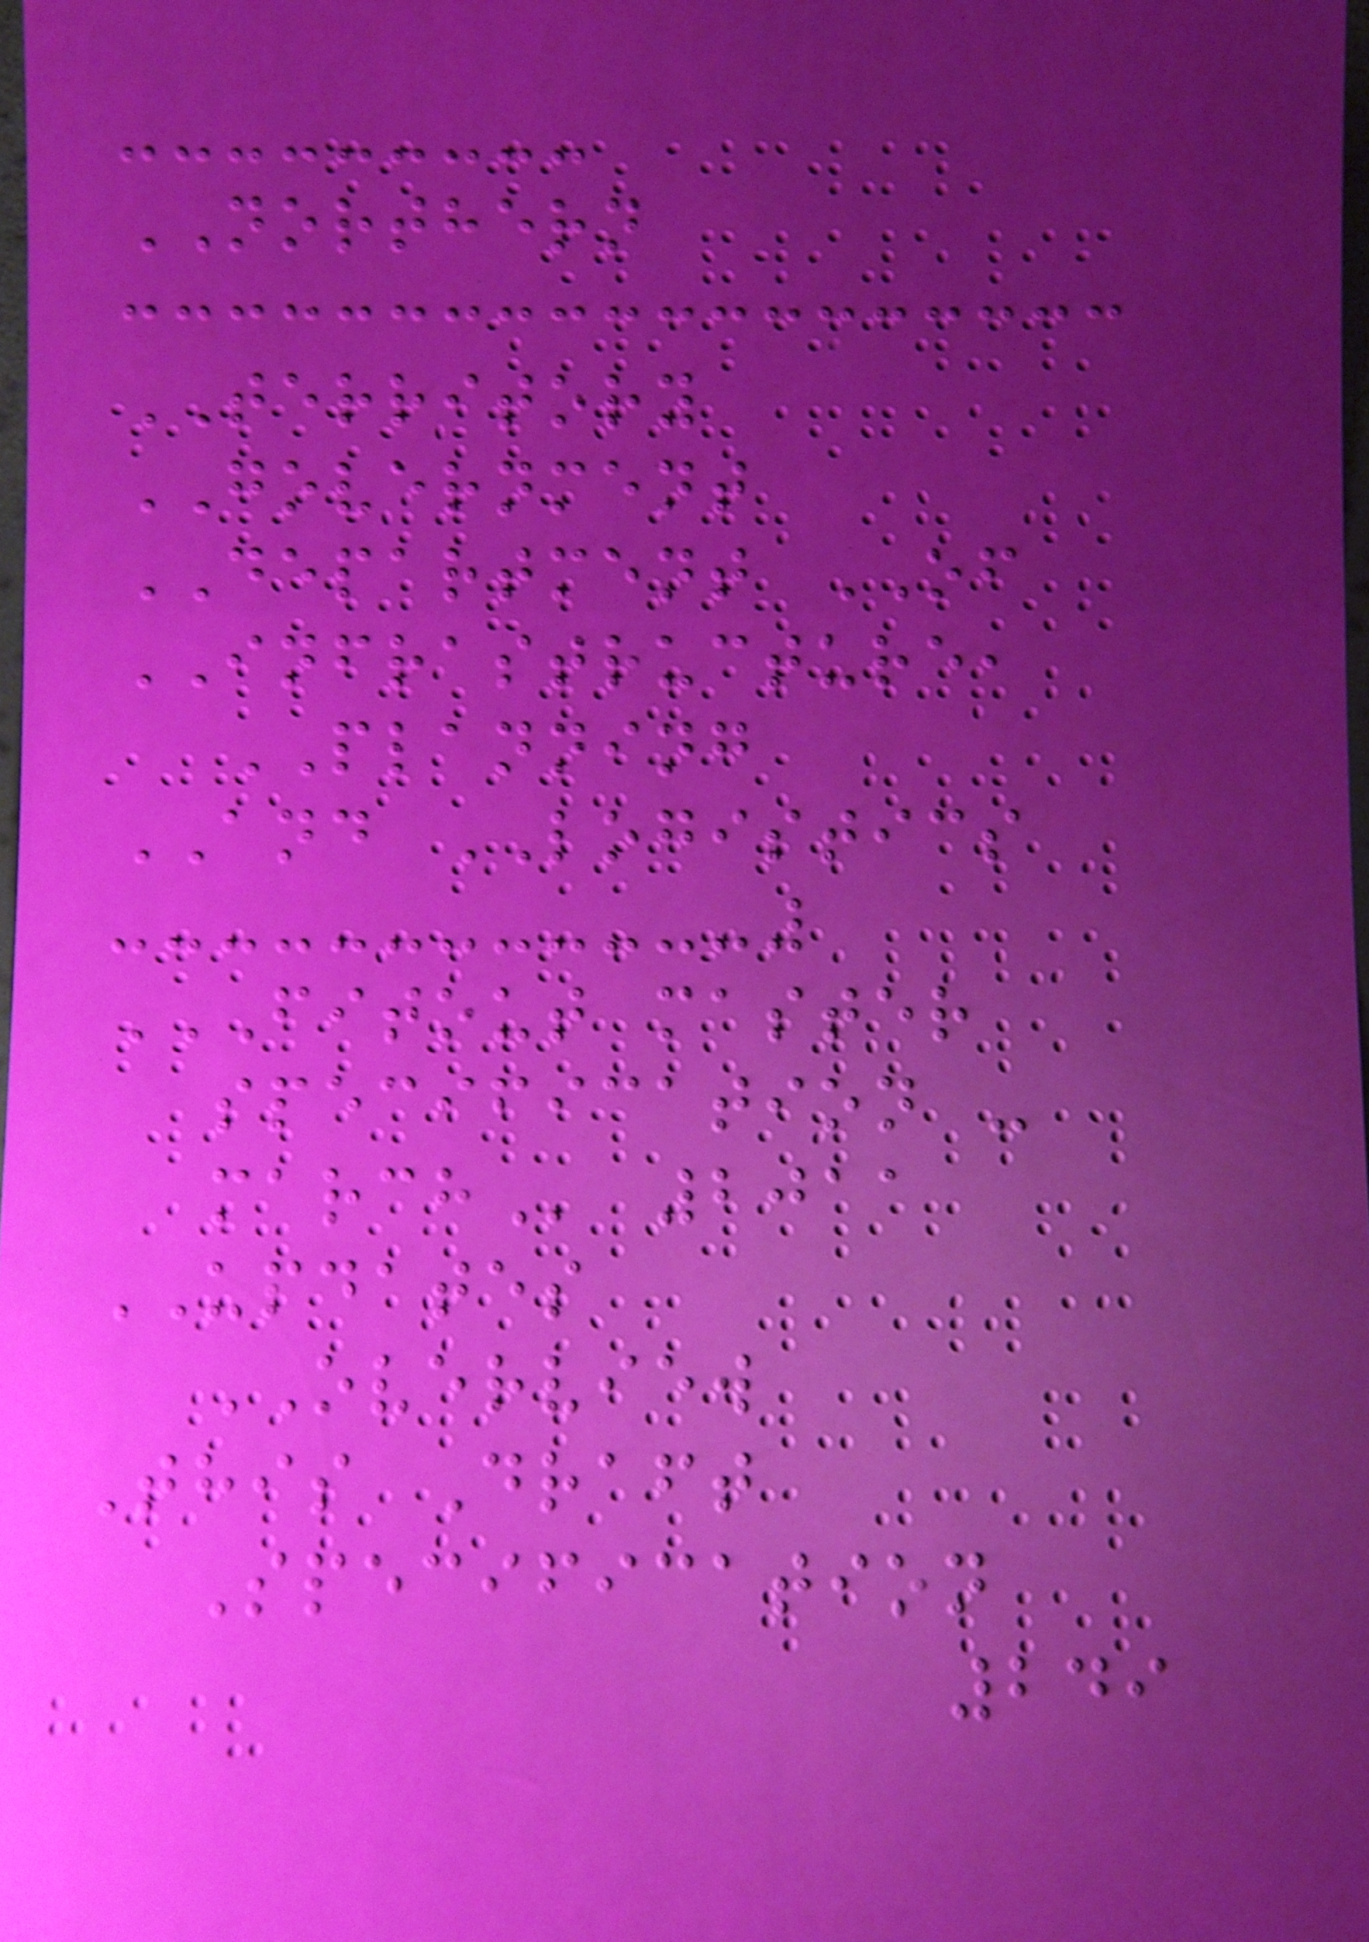NORTHERN
TERRITORY
GOVERNMENT
DEPARTMENT OF
INFRASTRUCTURE,
PLANNING
AND LOGISTICS
FITOUT MASTER
SPECIFICATION -
MARCH 2011
UPDATES
OVERVIEW
This Draft
Specification
249
